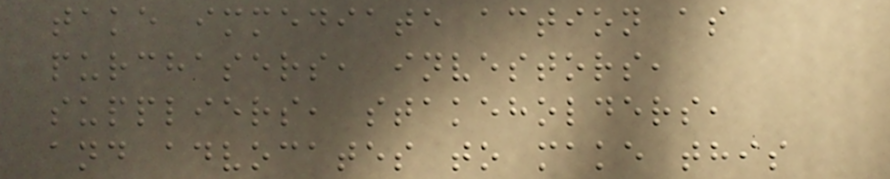take immediate action as
purchasers, investors,
suppliers, stakeholders,
and advocates to make this
